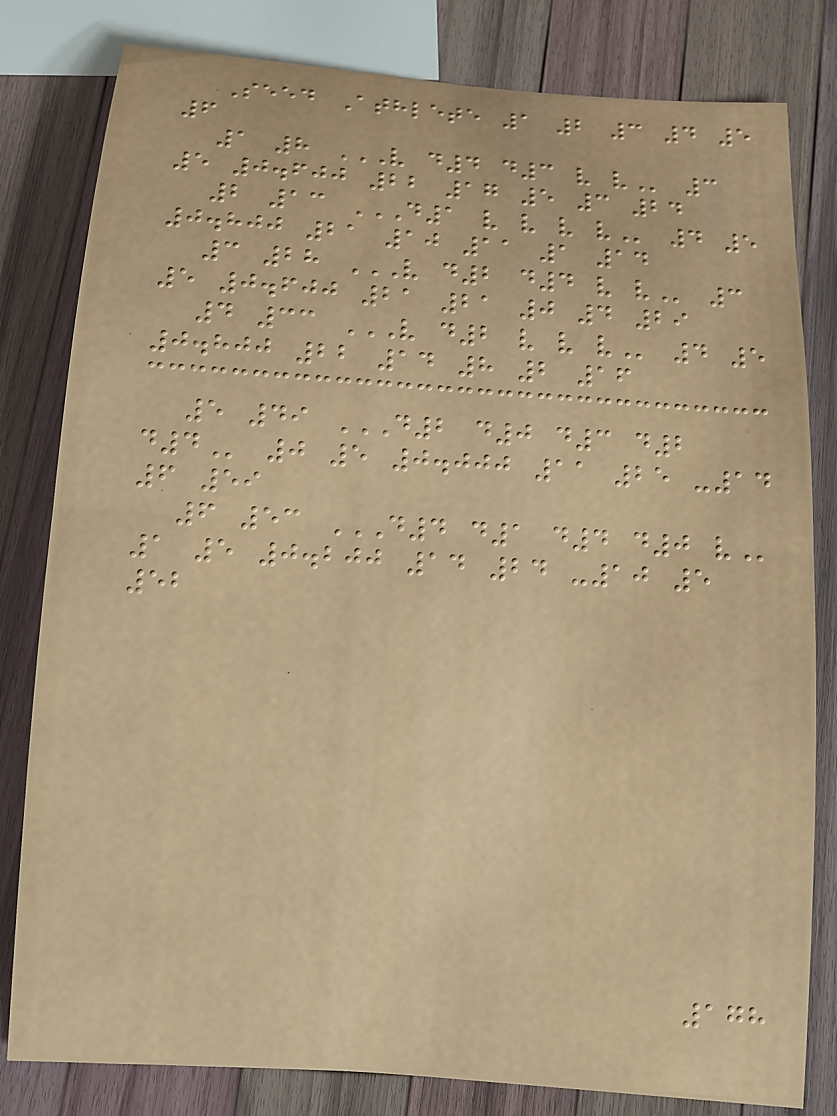Seed Athlete 1 2 3 4 5
6
1 8 V D4 D3 V V 3
5 0.600 22 17 5 3 24
2 13 D1 V V V V 4 5
0.800 21 10 11 1 14
3 28 V D2 D4 V V 3
5 0.600 21 21 0 4 29
4 33 V D2 V V V 4 5
0.800 22 14 8 2 16
5 49 D2 D0 D3 D2
D4 0 5 0.000 11 25 -14
6 59
6 53 D4 D1 D4 D0 V
1 5 0.200 14 24 -10 5
52
178
